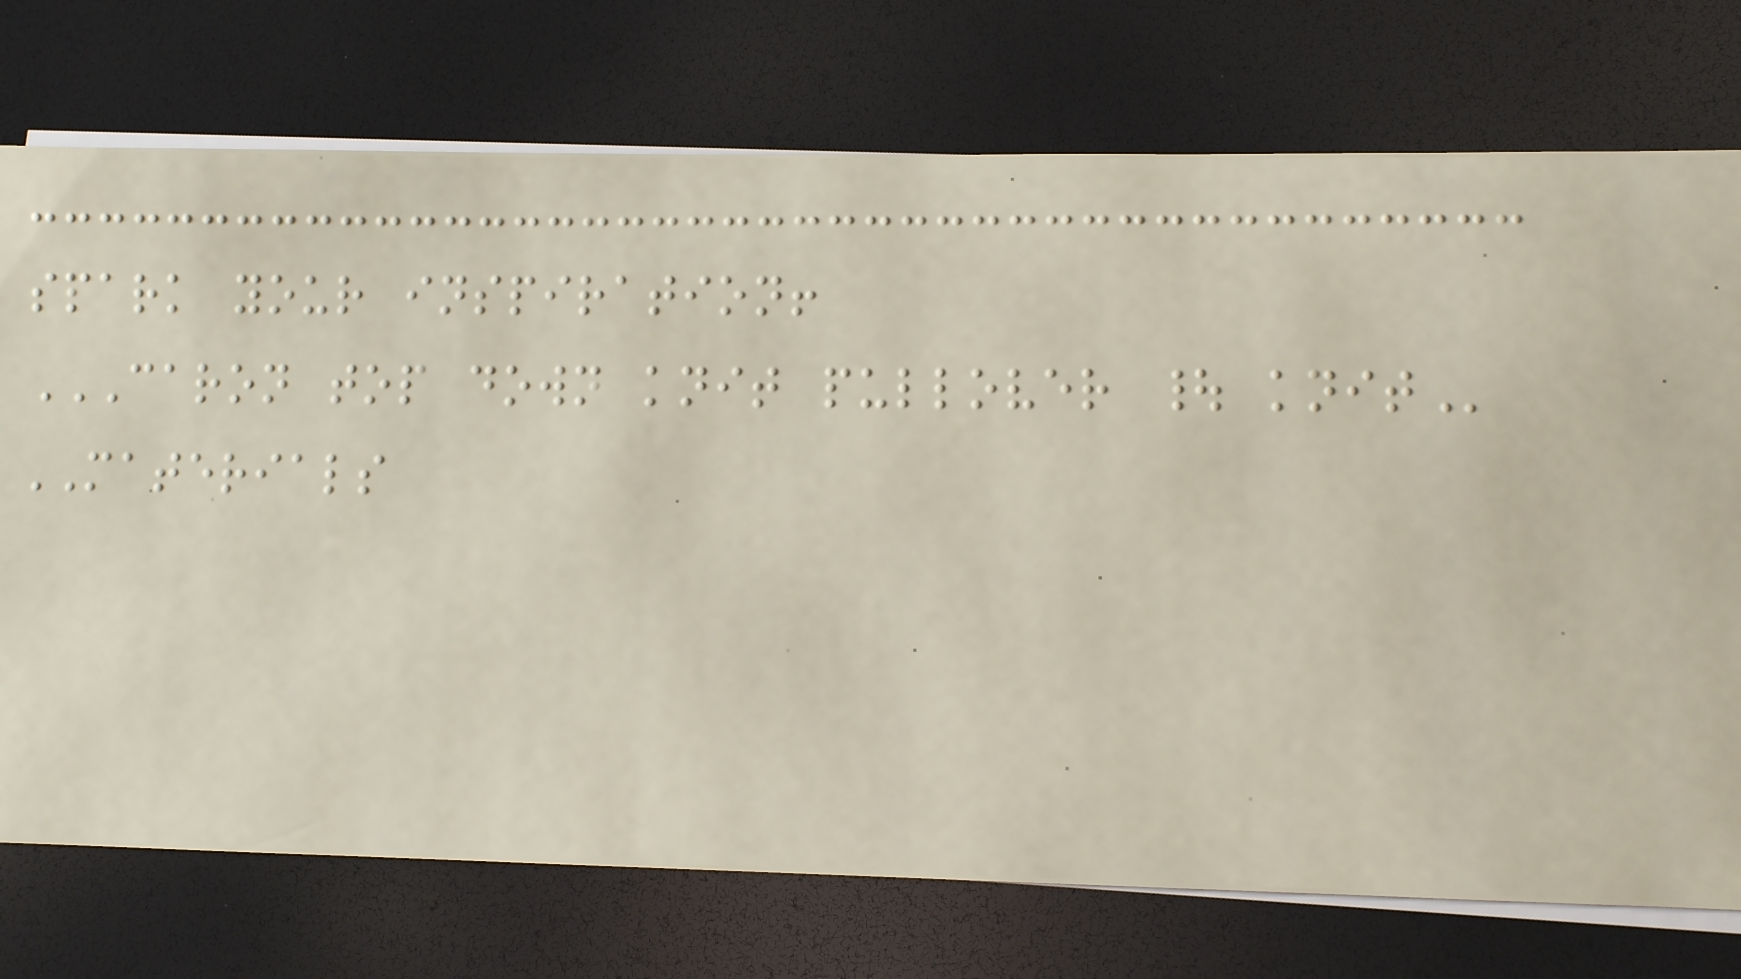spark your inspiration!
CARON TOP DOWN KNIT PULLOVER | KNIT
MATERIALS
